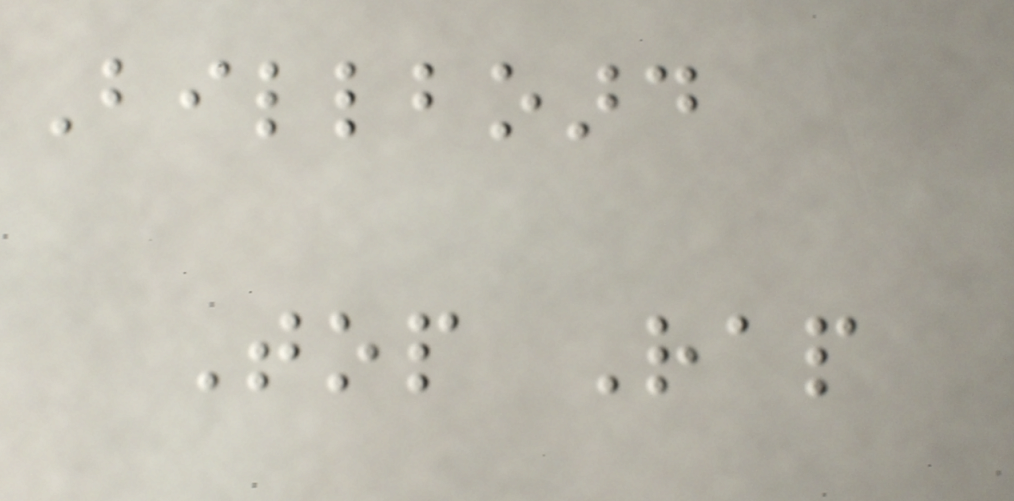Billboard
Top Rap
